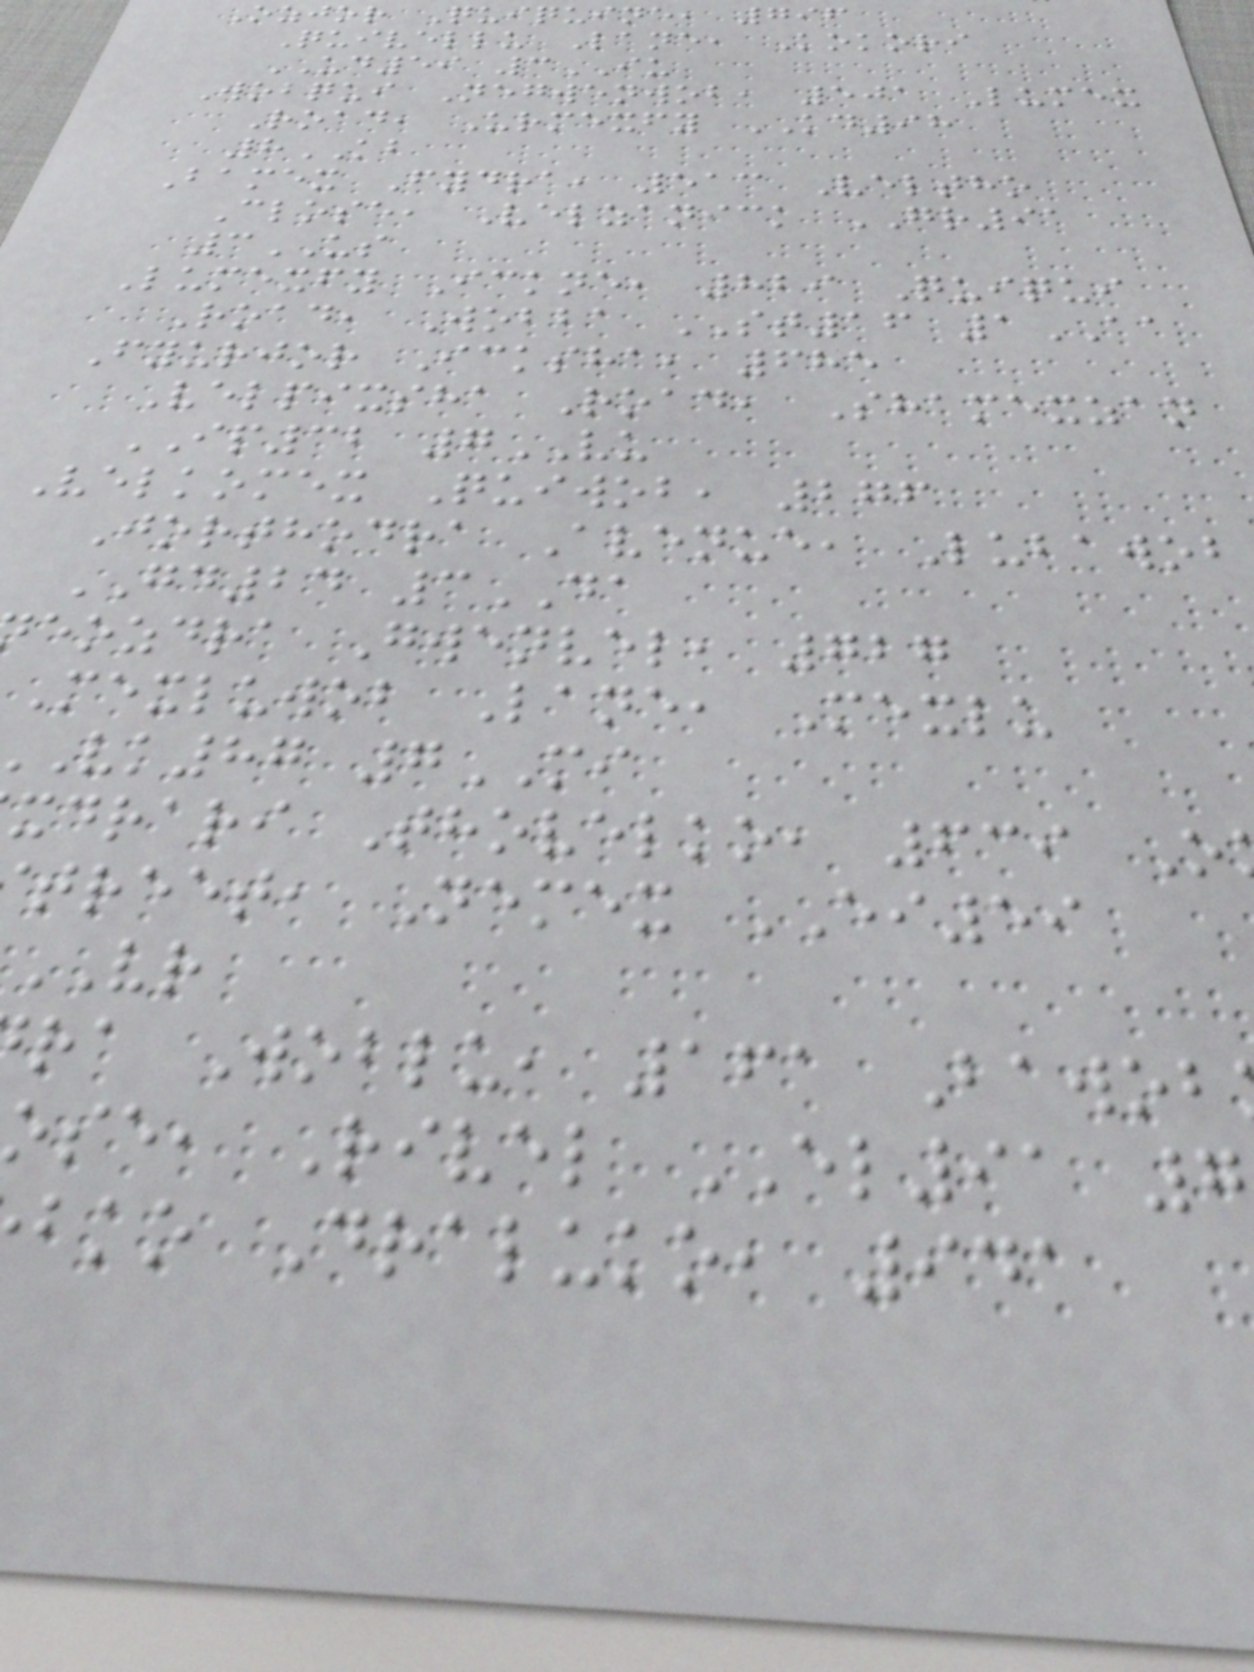Ozjor Quiquine, 796
Quivellu Lane, Kokori
UD59 3IU
Wobqui Negwenwob, 501 Lumex
Road, Urmexfy KD98
8KB
Bamex Fydra, 513 Veltho
Close, Velzanick GR91
3US
Lumexfy Ickne, 829 Quiqui
Road, Wobba ST16 1AA
Fyurjor Icksha, 685
Velpixsha Road, Shamexzan
IP32 7VU
Velkomex Quiwob, 276
Jorthodra Avenue, Lubawob
GD24 3DA
eozdra Gwenvel, 727
Mexluwob Lane, Mexlu
vk87 7MI
xdrari Thovelko, 639 O
treet, Nemex EI59
VR
ra Woblu, 161 Bawob
se, Rivel EL91 7
bko Draluko, 941
